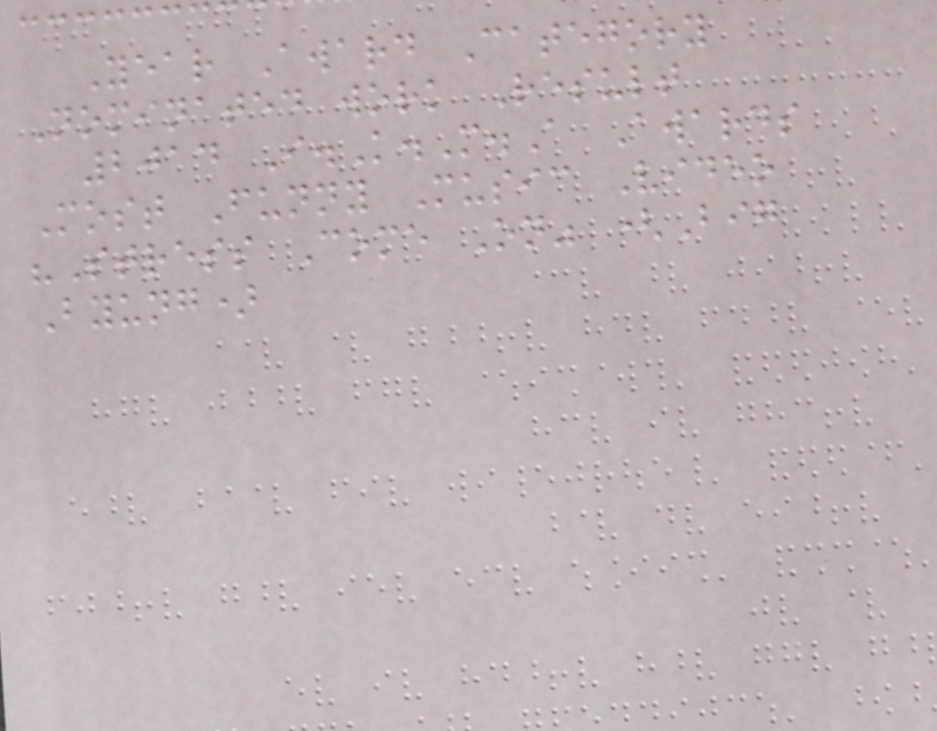Year Award Category
Nominated work Result
2014 I.K.M.A Awards
Most Funny Music Video
"Stress Come On" (Big
Byung)
